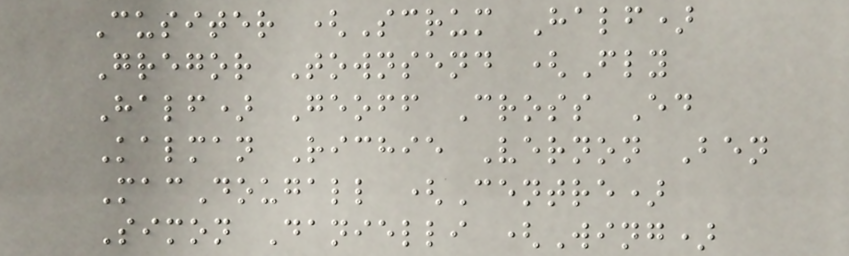Cusiter (Scrum Half)
Gregor Townsend (Fly
Half) Geoff Cross Ed
Kalman Richie Vernon Ben
MacDougall (Centre)
Simon Danielli (Wing)
